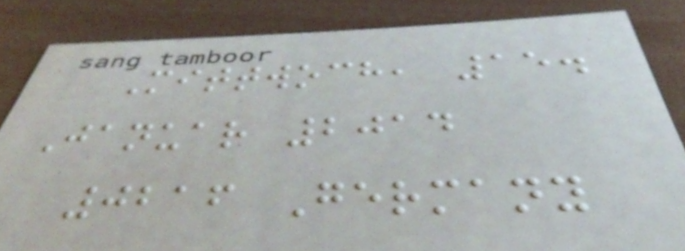Mittwoch, 15.
Januar 2014
0216 Germany
